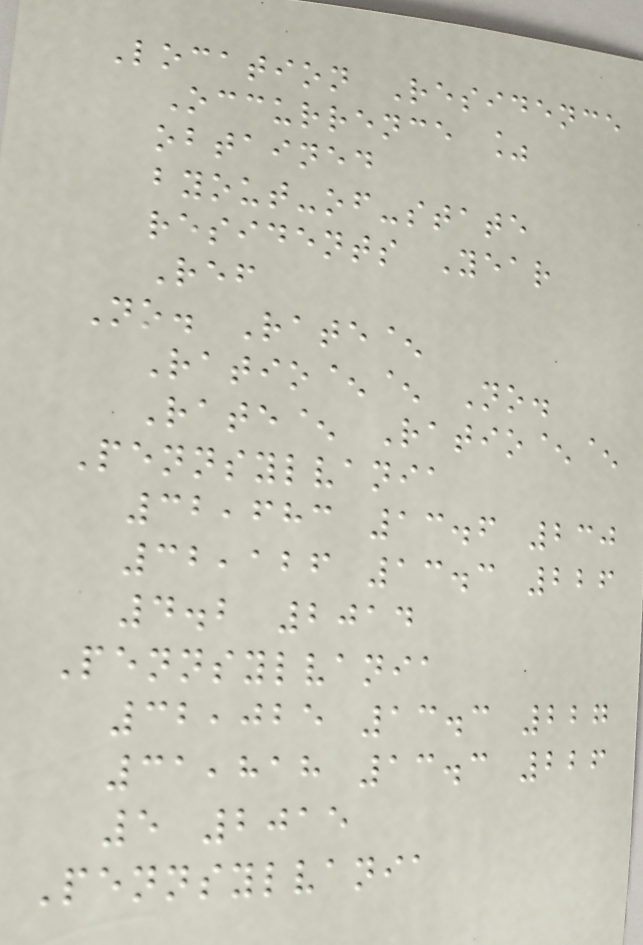Location Residence
Occurrence %
obtained
byout-of-state
residents Year
Ref
No. Rate^
Ratio^^ No.
Rate^ Ratio^^
Pennsylvania
32,683 13.6 230
32,126 13.3 226
4.2 2014
Pennsylvania
32,025 13.3 227
31,818 13.3 226
5 2015
Pennsylvania
